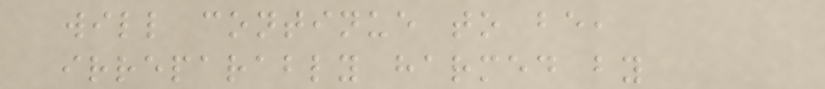will continue to be,
irreparably harmed by
